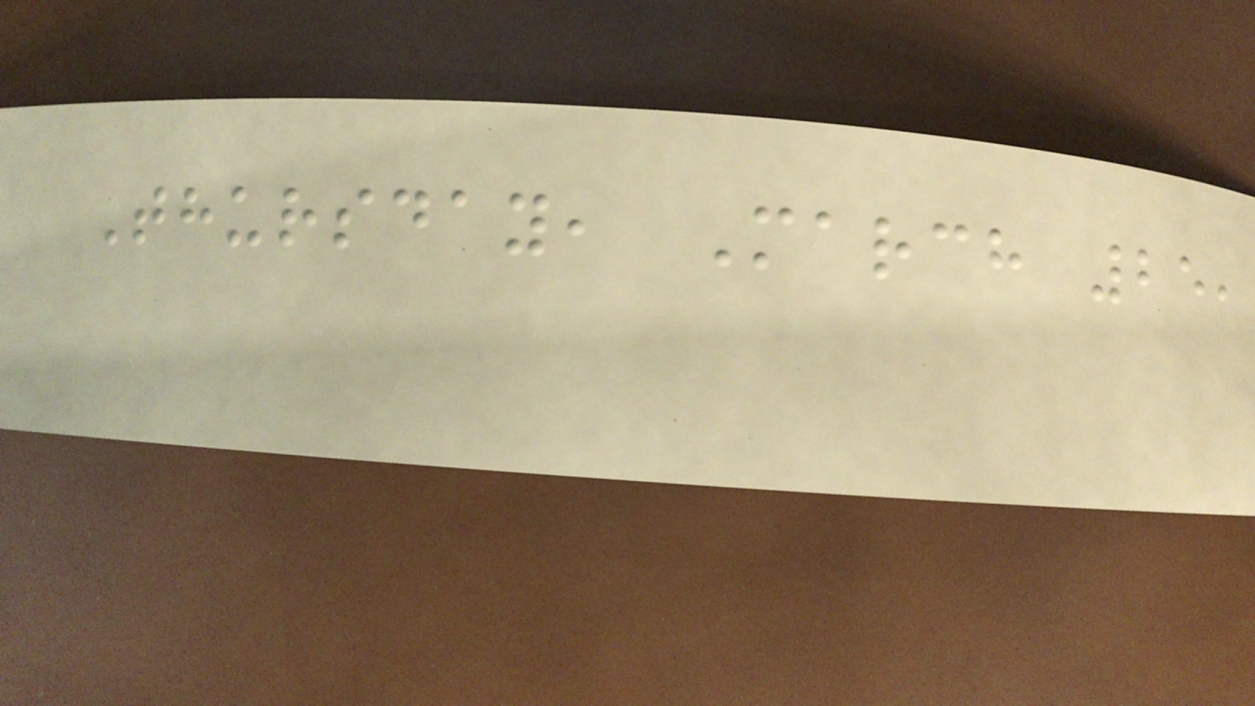Thursday, March 25,
